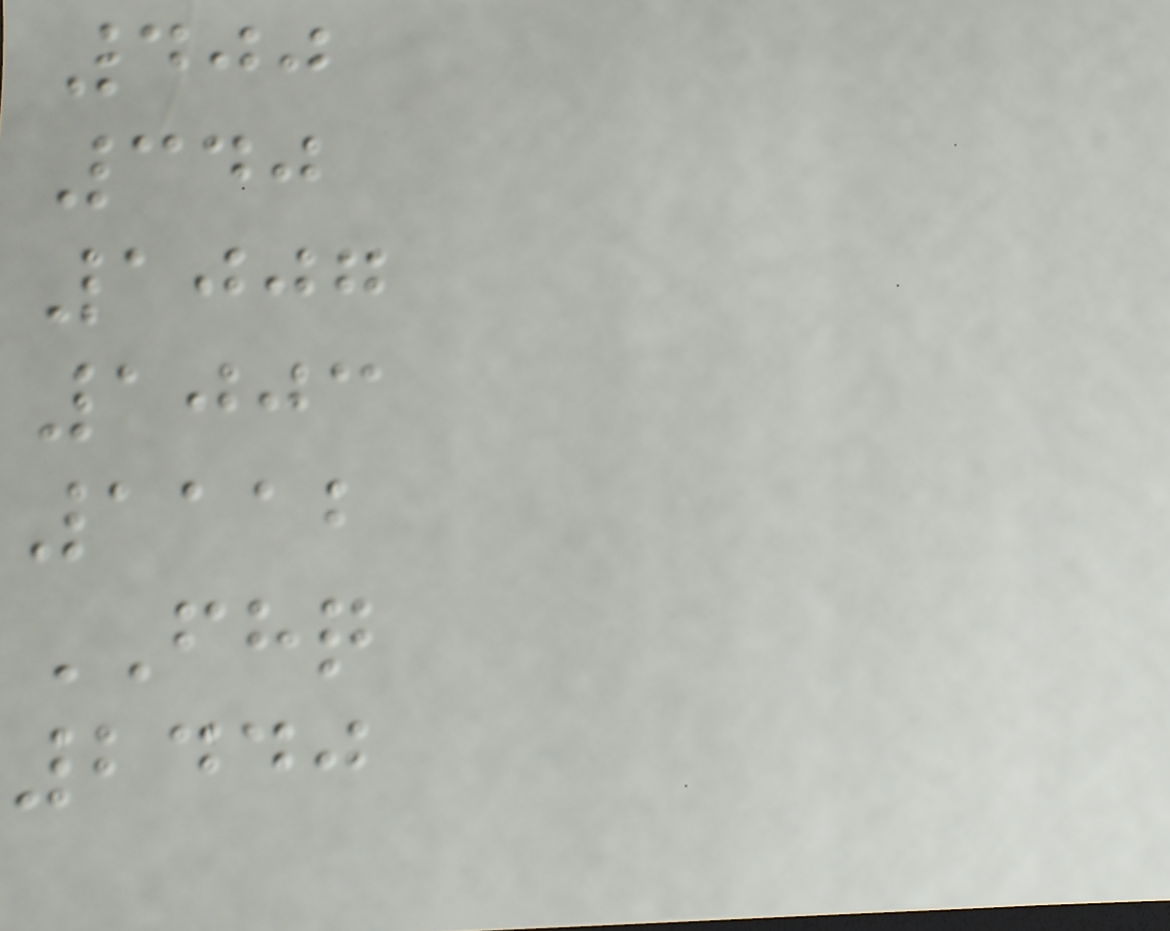400
340
1007
1003
1112
FHQ
2440
